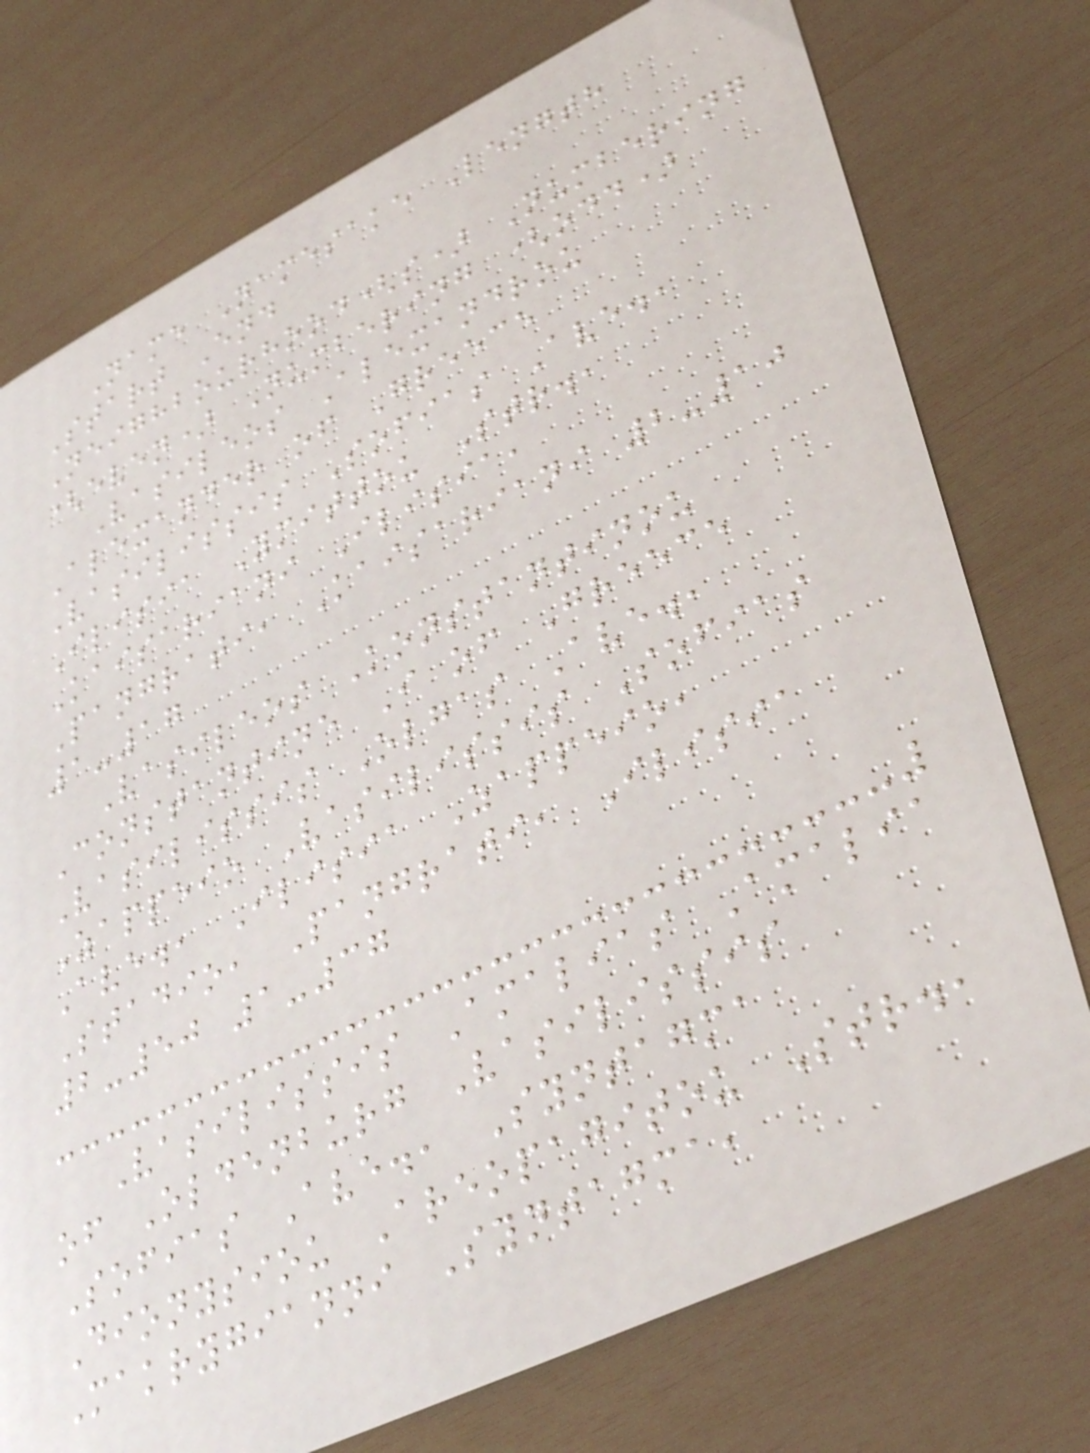Name Namesake Length
Start End
Neighbourhood(s) Numbering
(even) Numbering (odd)
Vasileos Alexandrou
Alexander of Greece
Vasilissis Sofias Ave.,
Ilisia Ymittou Str.,
Kaisariani Ilisia,
Pangrati, Kaisariani 2-10
1-17
Vasileos Konstantinou
Constantine I of Greece
Vasilissis Olgas Ave.,
Zappeio Vasilissis Sofias
Ave., Ilisia Zappeio,
Stadio, Pangrati, Ilisia
2-50 1-37
Vasilissis Amalias Amalia
of Oldenburg Vasilissis
Sofias Ave., Syntagma
Dionysiou Areopagitou Str.,
Makrygianni Syntagma,
